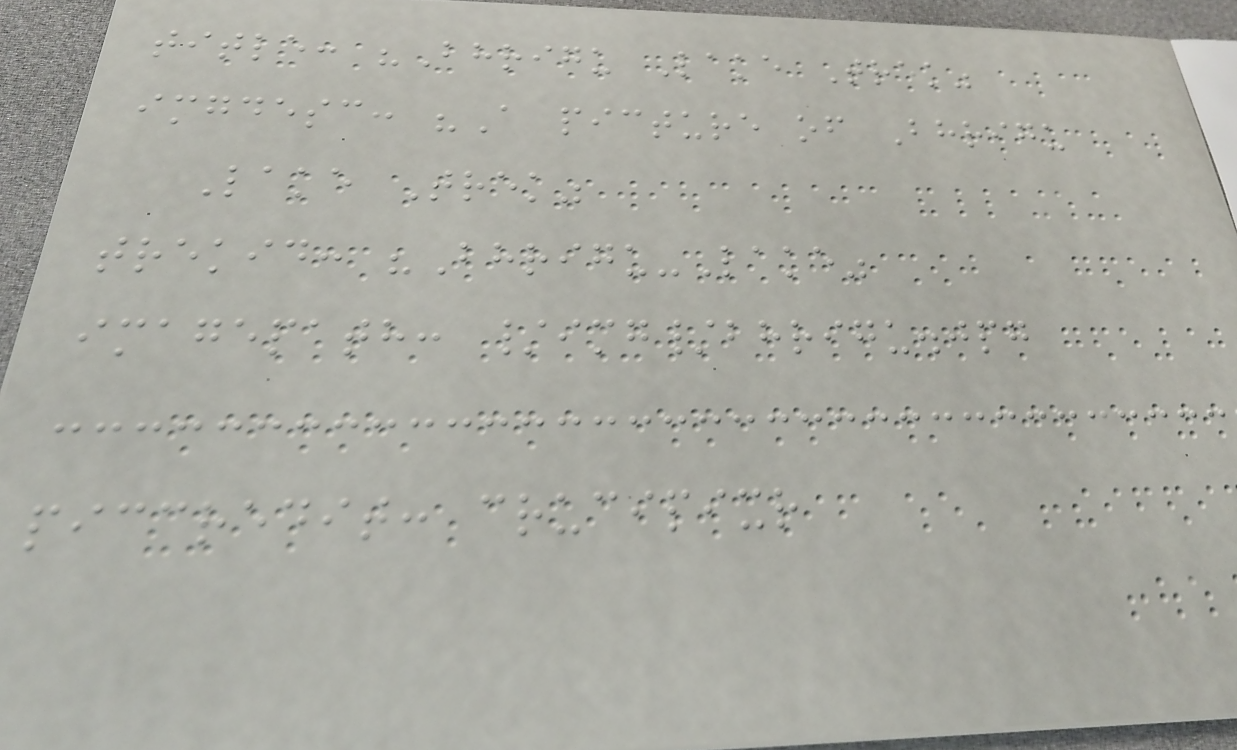title: "Bhrigu Lake Trek"
imgdesc: "A picture of Bhrigu
Lake Trek"
trekid: "Bhrigu-Lake"
imagepath: /img/bhrigu.jpg
piccredit: crucipixr
